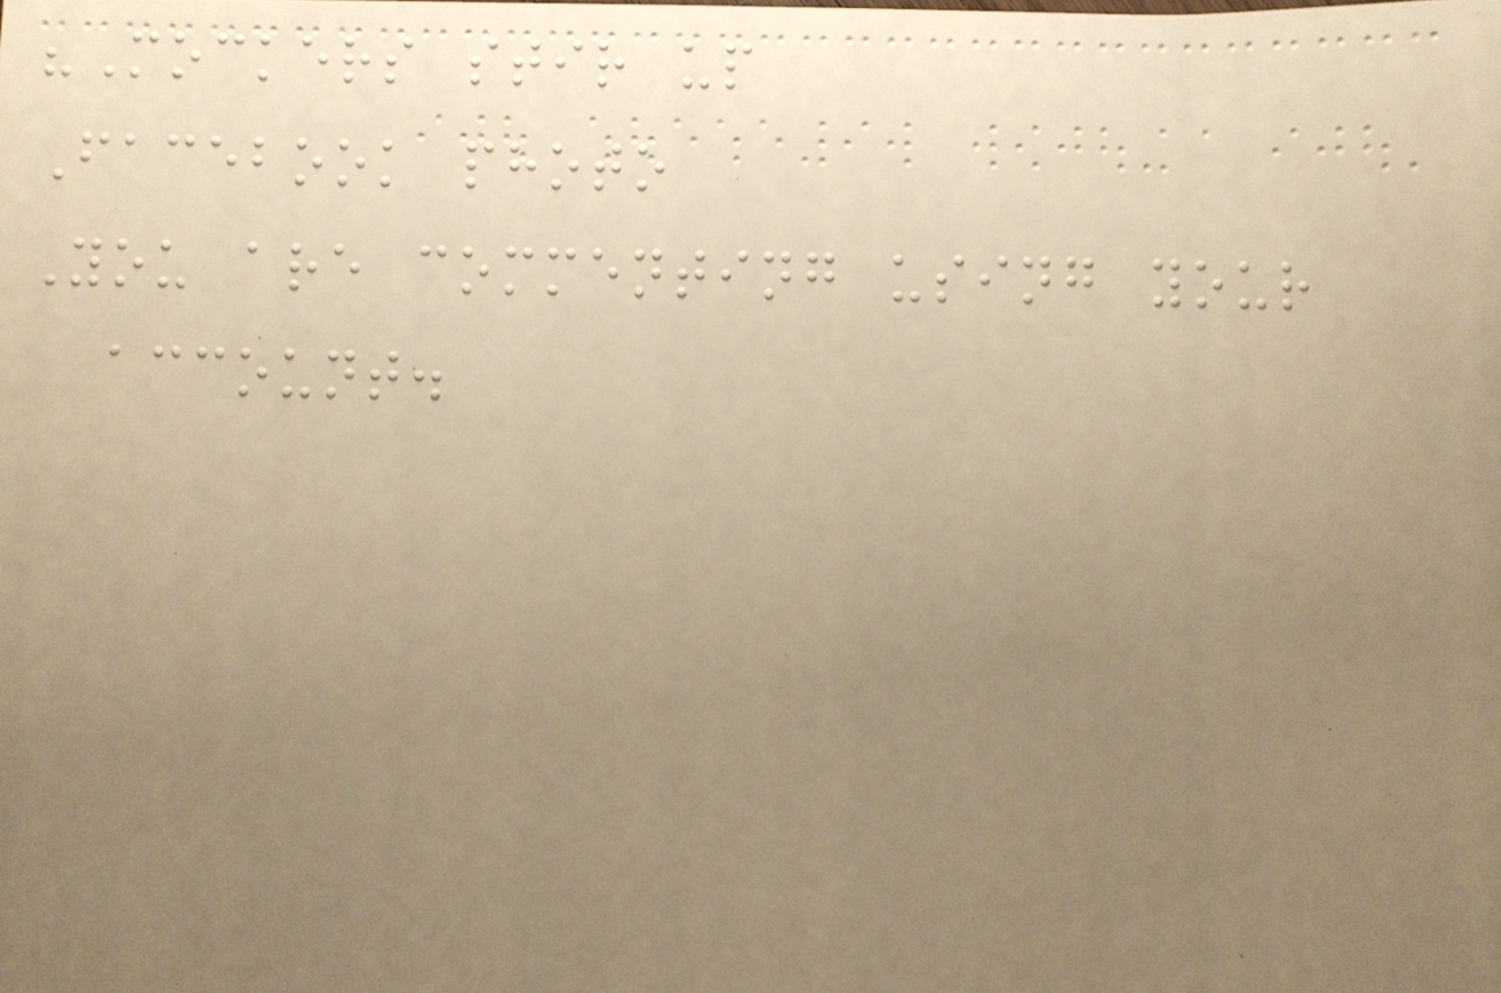"Mockers stir up
Facebook photo
You are commenting using your
account.
